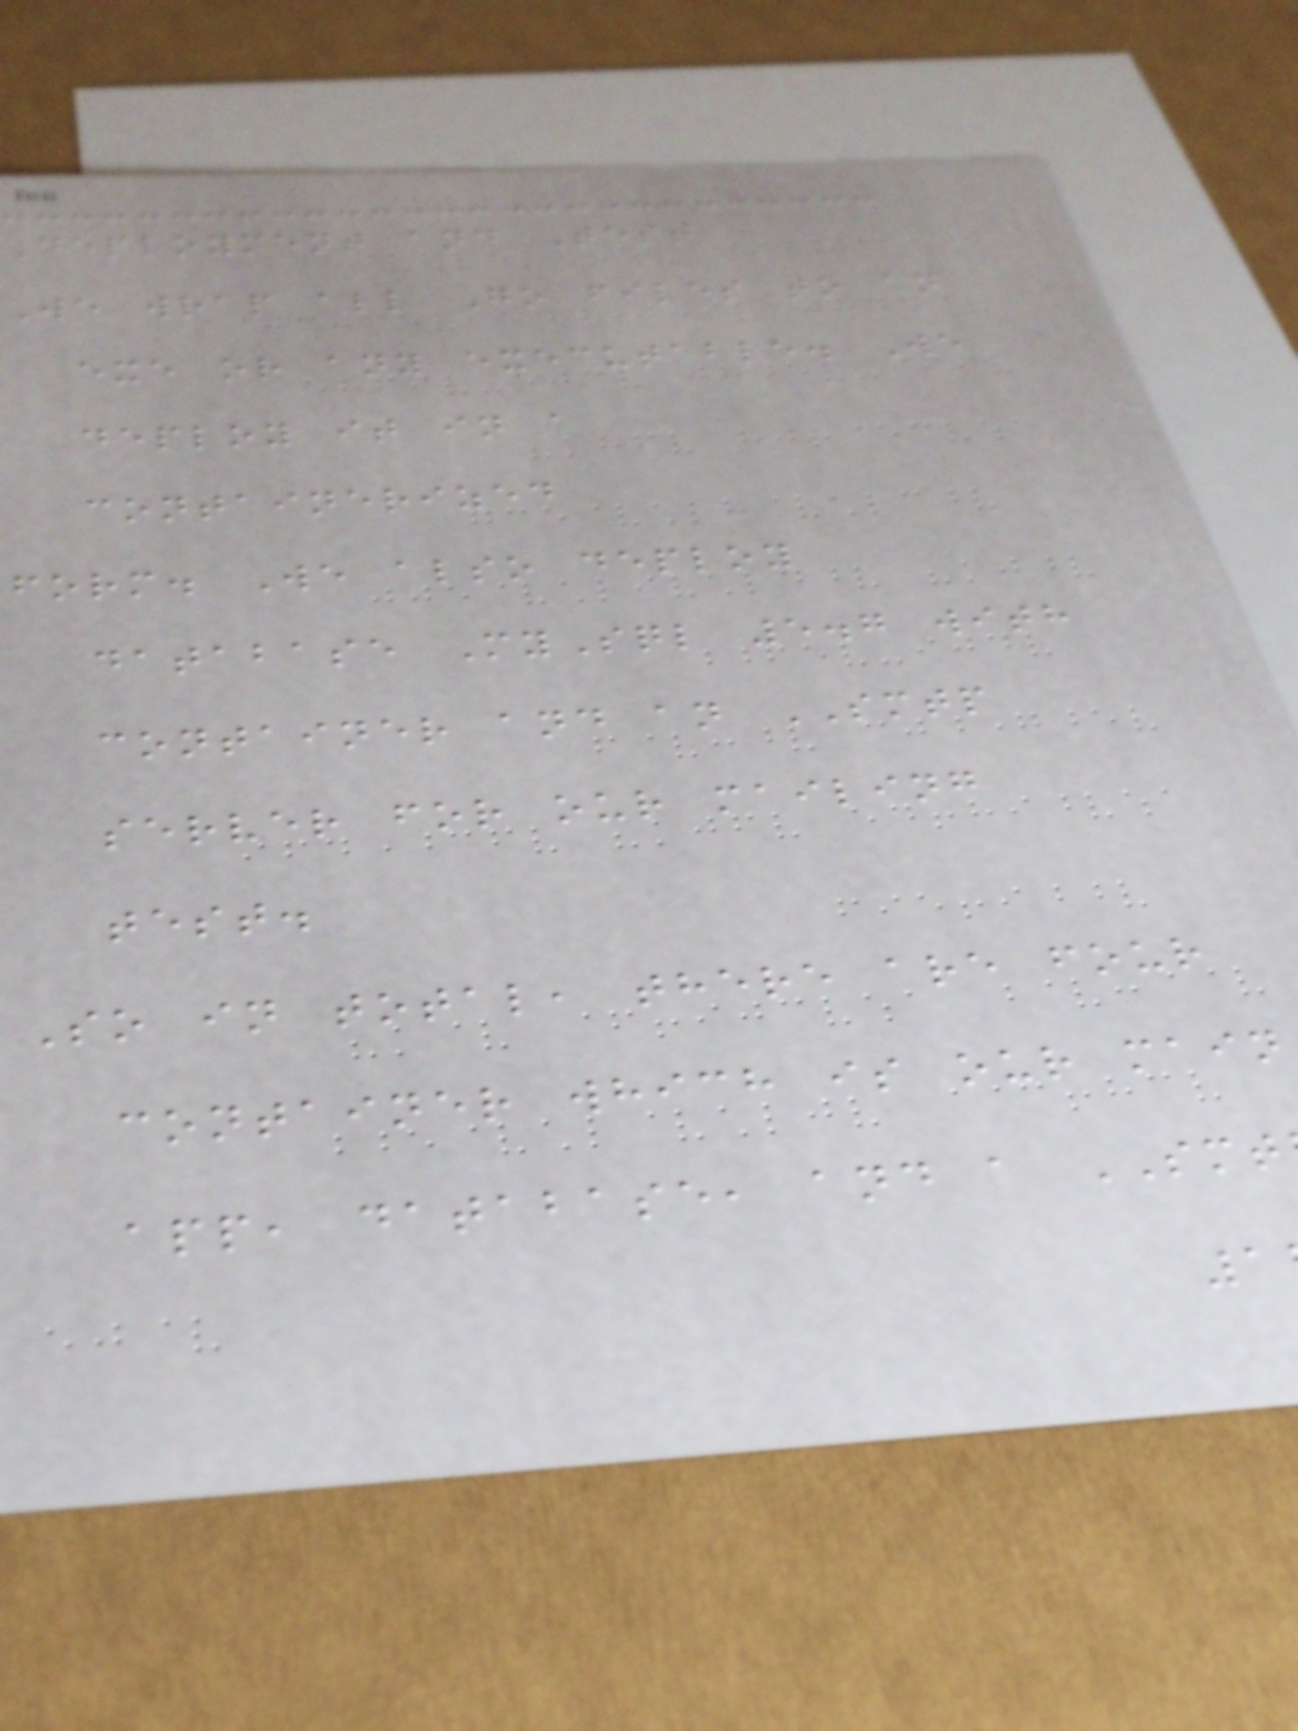Deployment and Test
We wrap all Go files to an
exe or any executable. We
deploy it in a
containerized
form. We also deploy
database MySql 5.7 with
container and an SMTP
server for our mailing
test.
So in total, there are four
container which is our main
app, database, and a SMT
